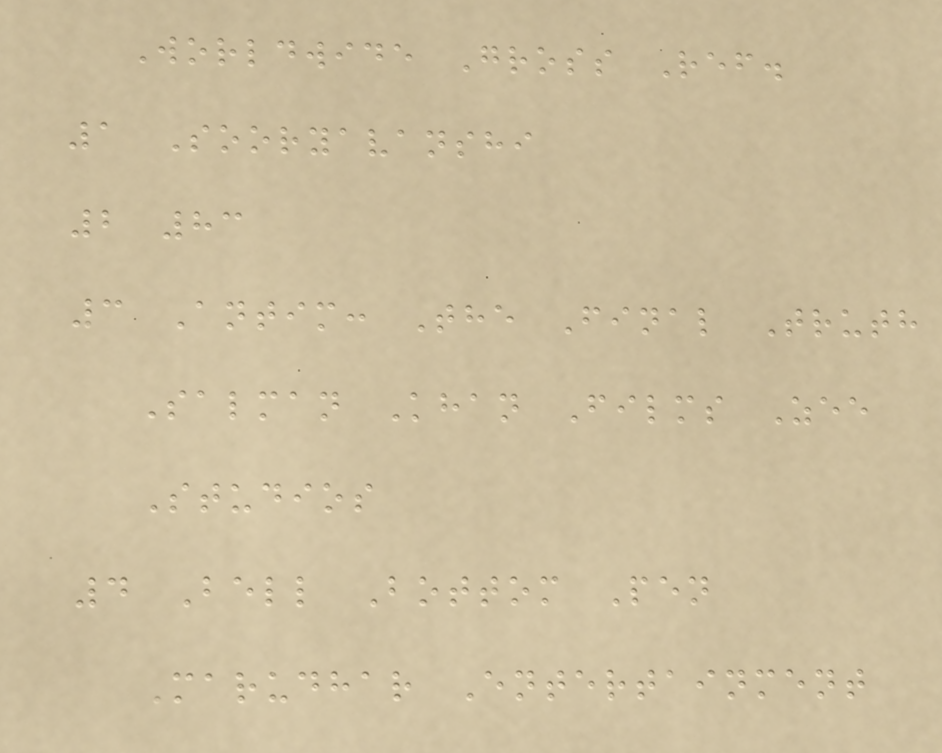Worldwide Gross Ref.
1 Sooryavanshi
2 83
3 Antim: The Final Truth
Salman Khan Films Zee
Studios
4 Bell Bottom Pen
Marudhar Entertainment
